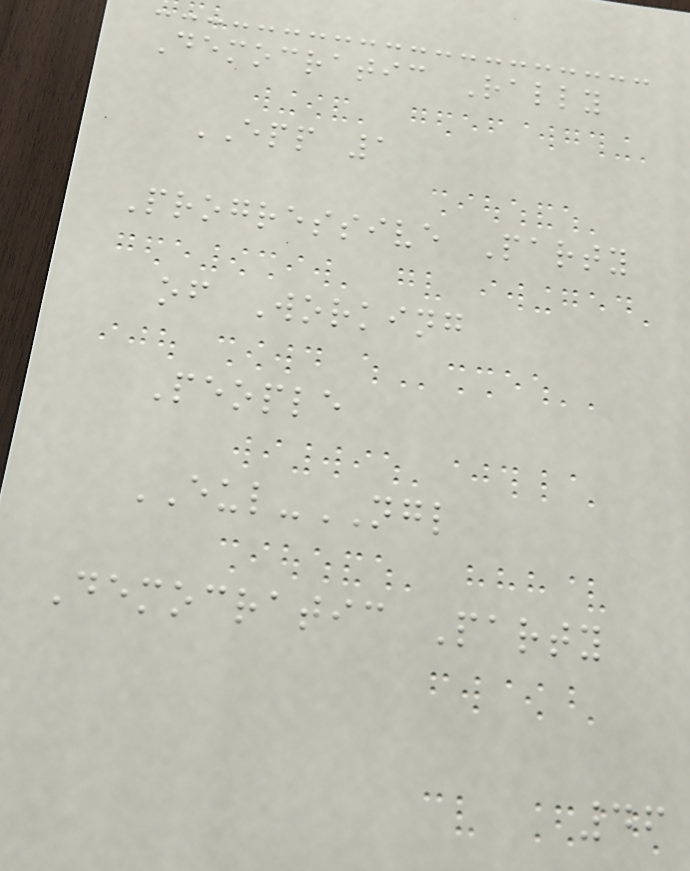Democratic Rally
EPP 1
Progressive Party
of Working
People
EUL-NGL
Democratic Party
46
